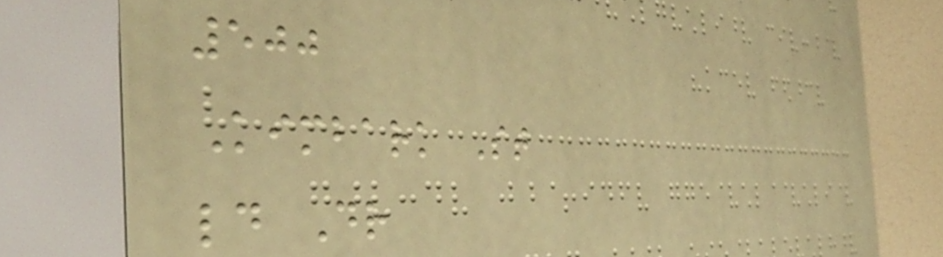500
Kimbark St
ld Dr
